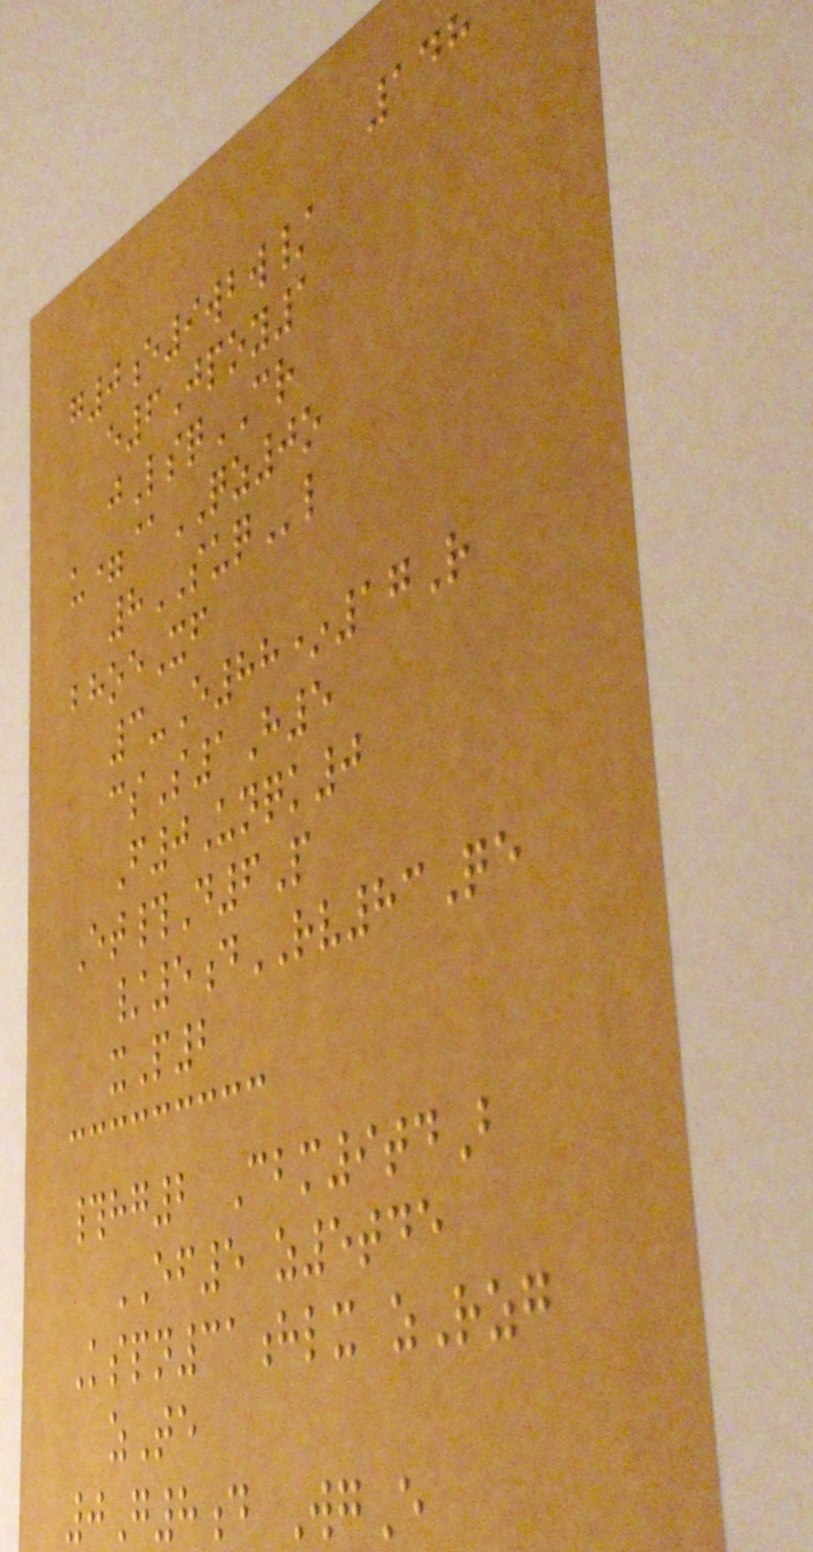148
g0e9wbw/
e6Jpoy1
jLsqCR
u=@QZ0o
8SUQl
bhoeXf
3-E88*17R
csS1H5
F0Unqk0
Et#D6P
/5dRV83Qe
xP2
#hg2 Cbm9tdB
EF5 z5tde
Kspn31hlx zRzg
zTe
0G8d WgE
